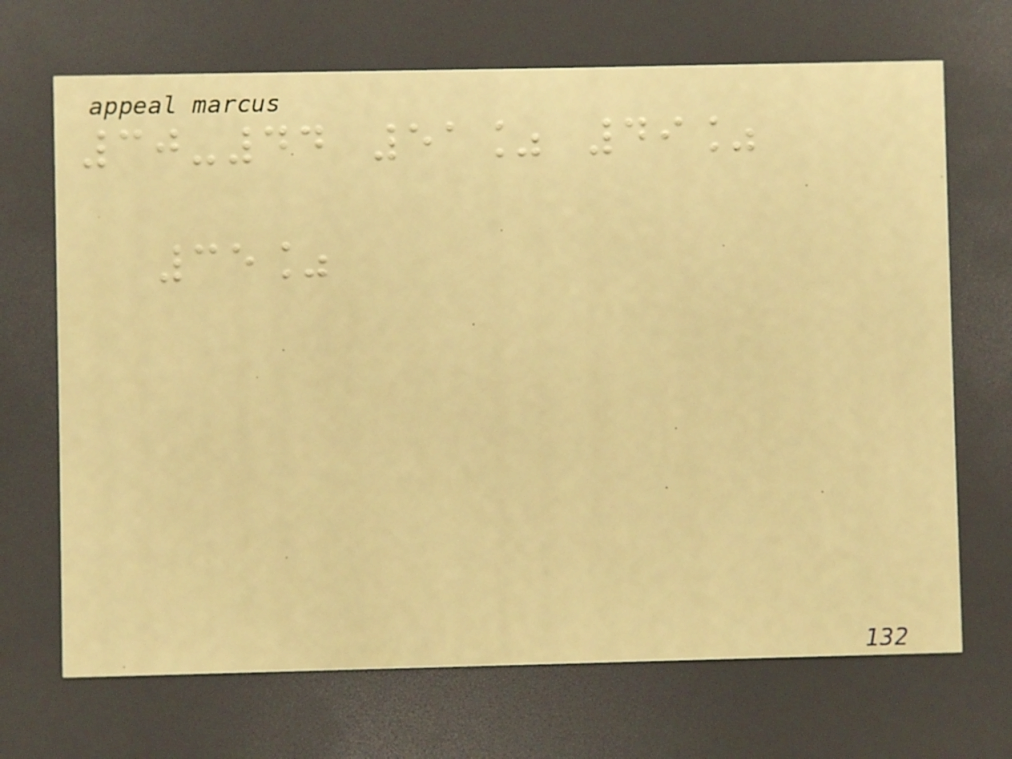30-44 51% 49%
35%
